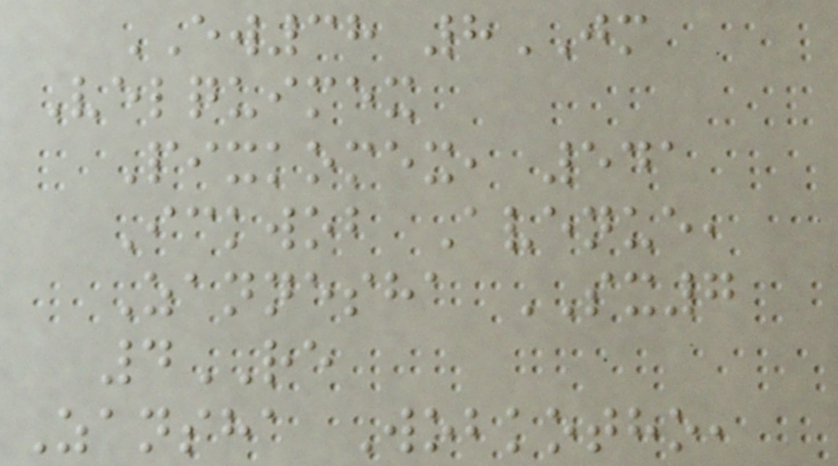EW38 8JM
Velquimex
Pixkomex, 541
Ickwob Avenue,
Zannesha SX7
4RE
Zansha Wobkotho,
